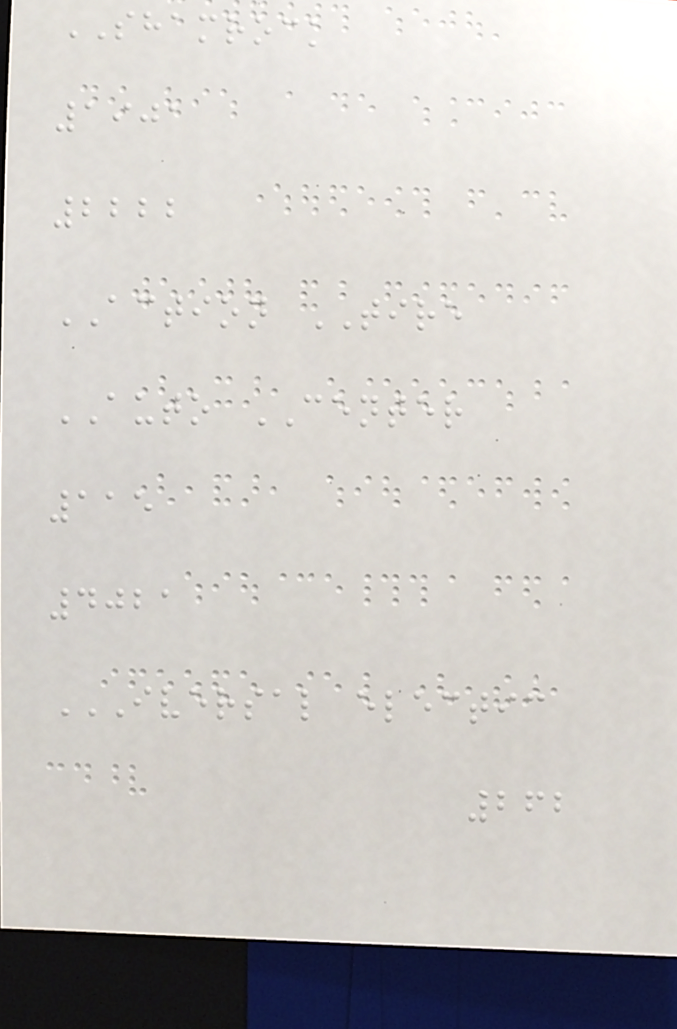SHAMROCK
1901
2222
ACTION TIRE
AUTO CENTER
115
4021
IVERSAL ELECTIC
262
